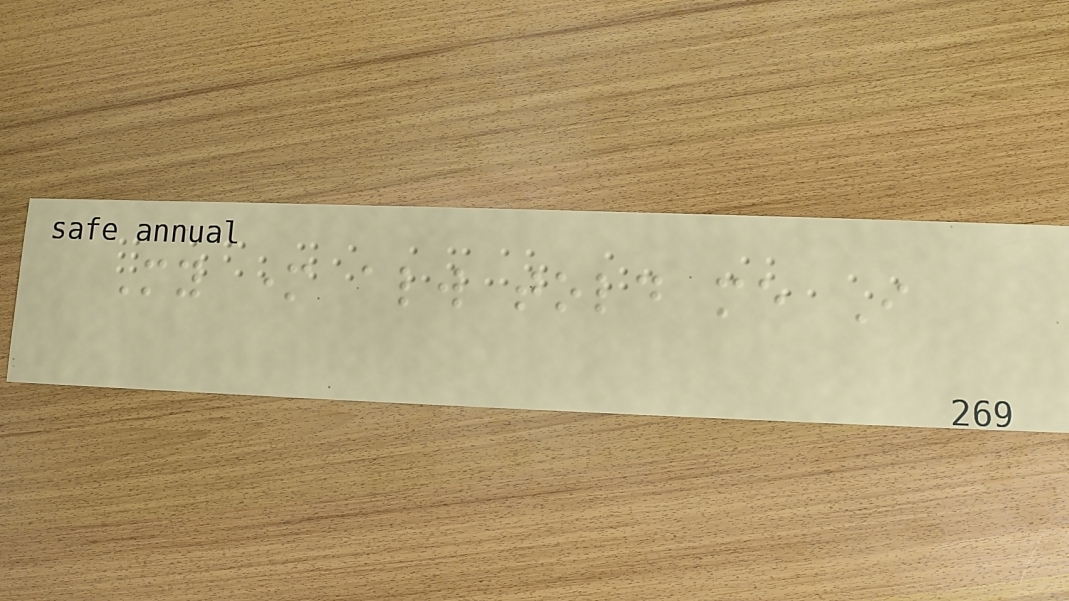My mother always told me I
